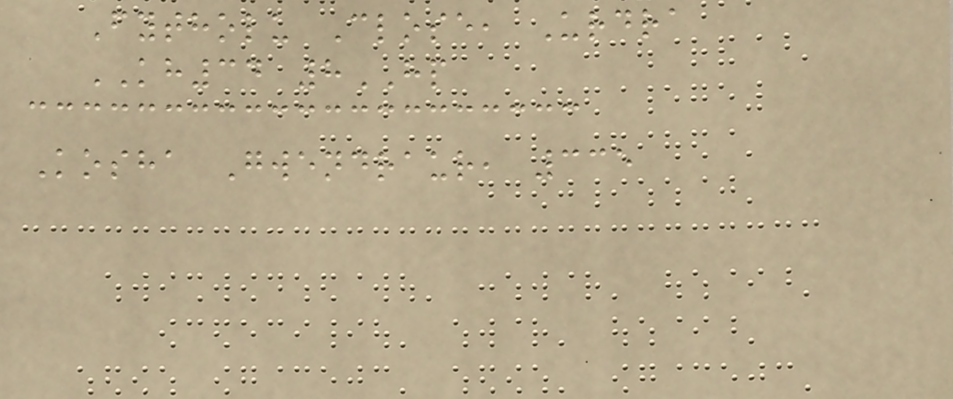Fytholu Close, Urdra
KH34 8HP
Kosha Gwendraur, 335
